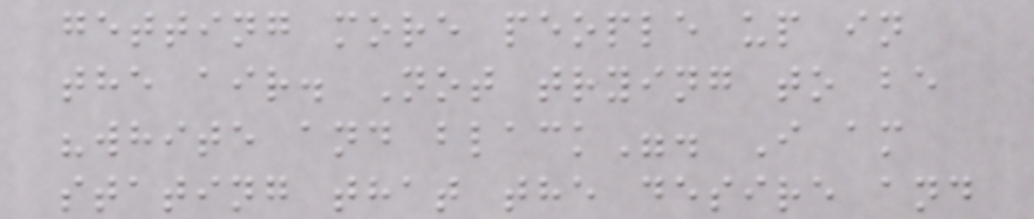getting more people up in
the air. Not trying to be
"white and black". I am
stating that the desire and
